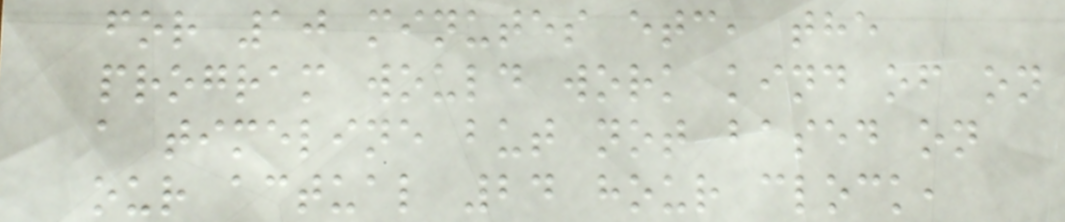for 10 minutes etc, the
program would work kind of on
a timeline but not based on
our actual 24 hour clock,
